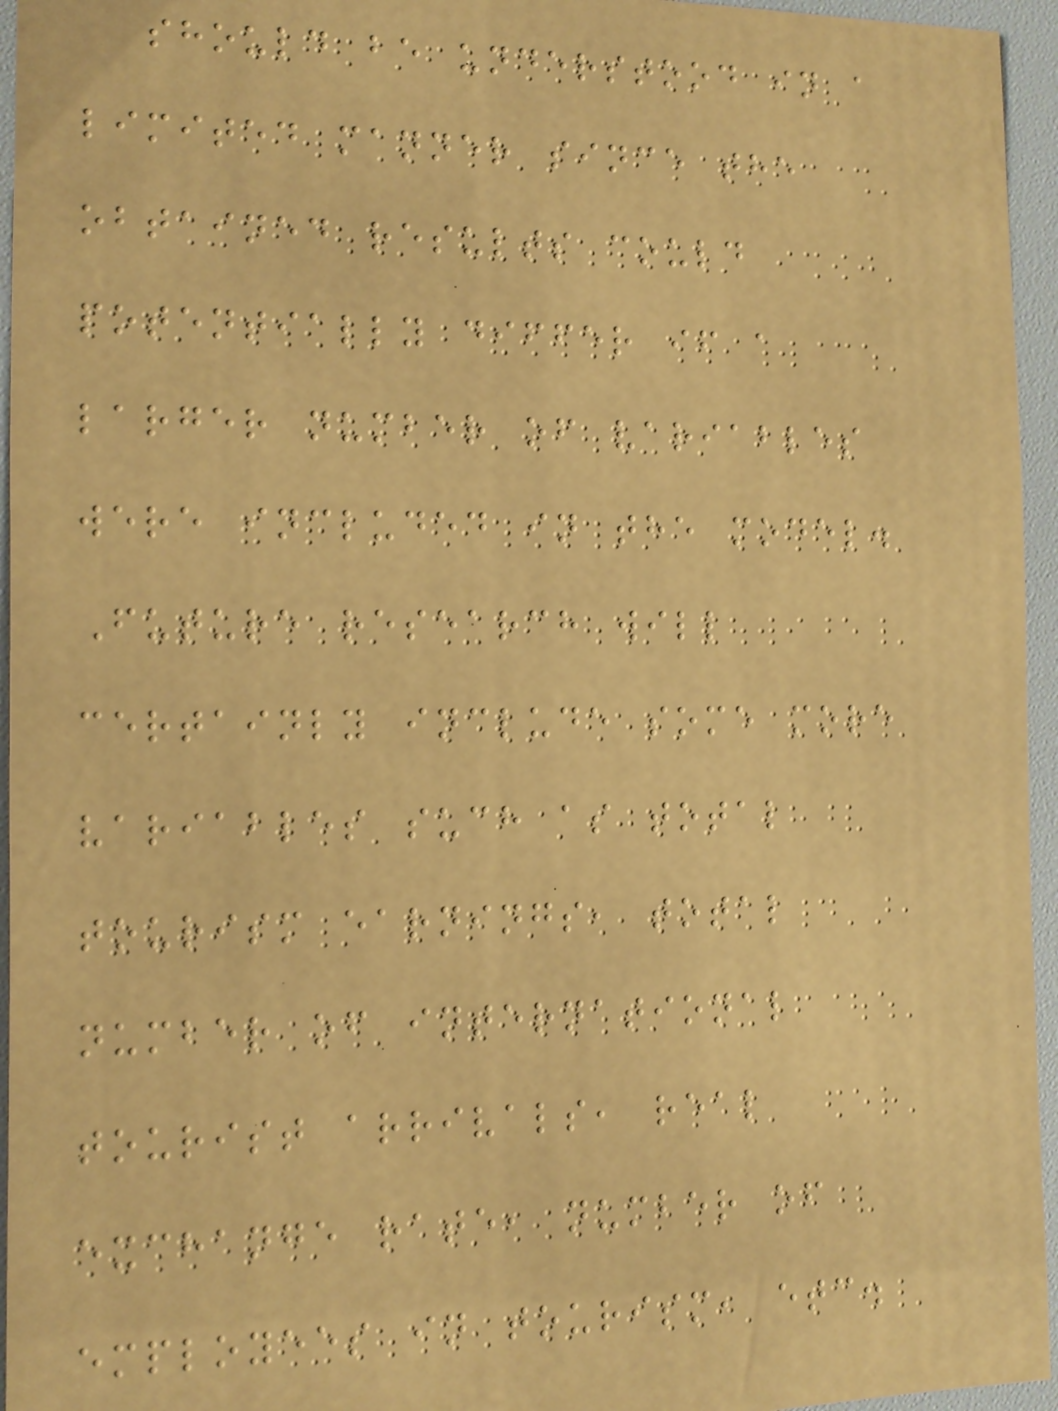should be understood in a
limited manner since the
obtained results could
potentially differ if a
larger number of variables
were included in the model.
Future research will
certainly include some more
variables such as total
tourism earnings, total
number of international
tourist arrivals, real
exchange rate, number of
employees in tourism, etc.
